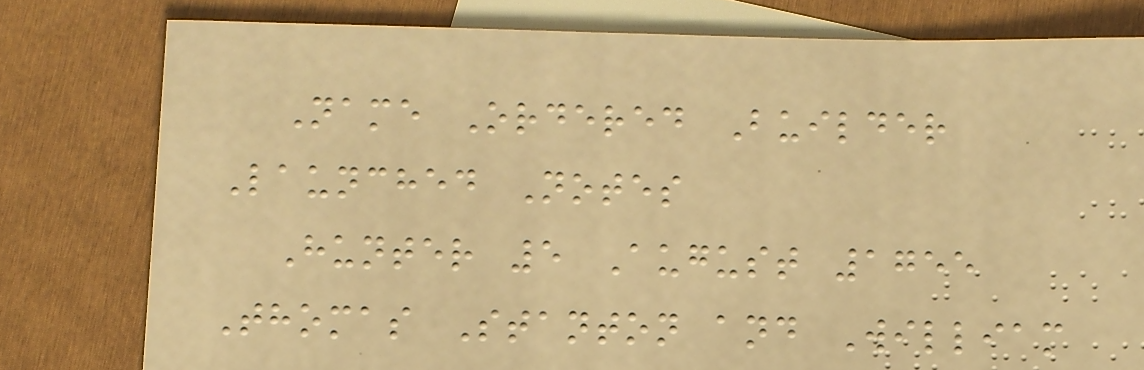Name Ordered Builder
Launched Notes
Hunter 5 August 1755
Thomas Stanton and William
